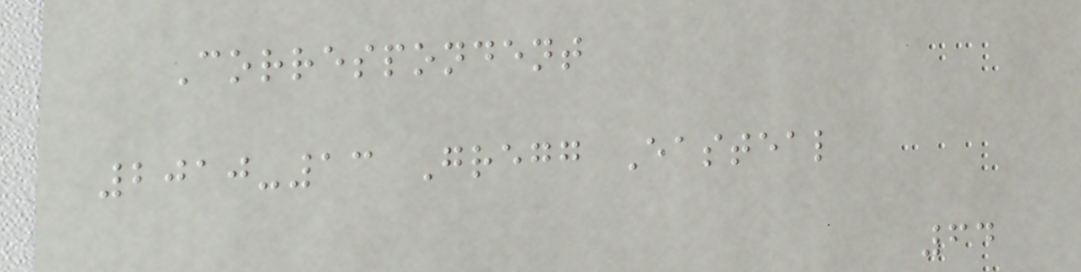Correspondent
2010-13 Gregg Easteal
64
